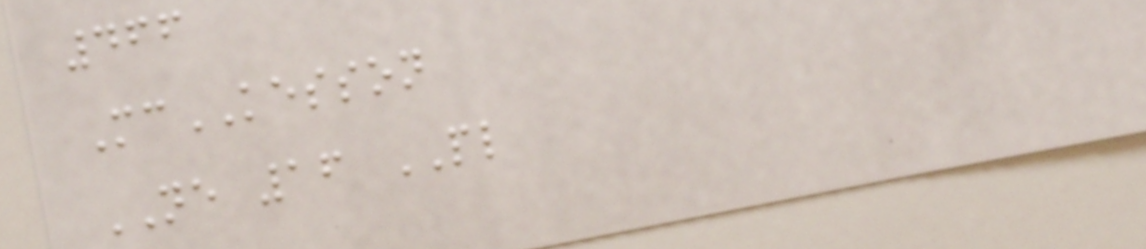466
McKESSON
NE 16 PL
